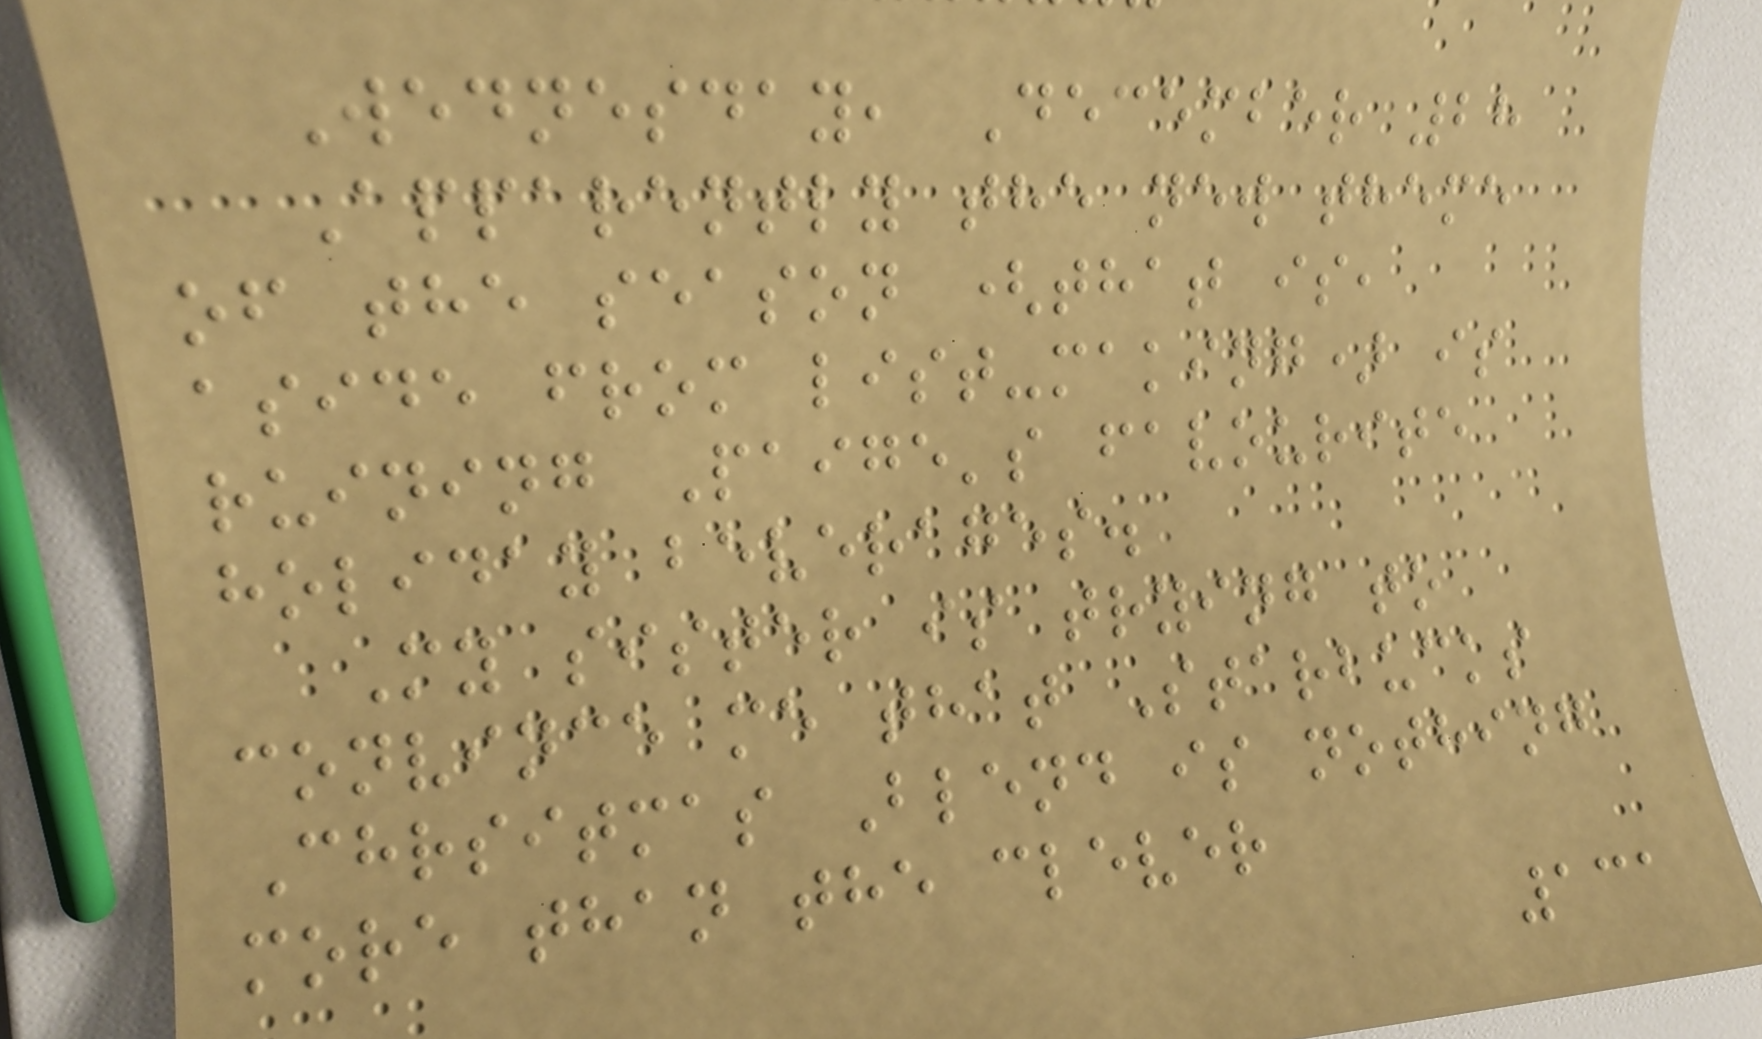Wednesday, December 28
Apparently the new theme
of the season (that is,
aside from list-making) is
ruining Paige's favourite
holiday beverages.
My sister is trying to
convince me that Starbucks
Chrsitmas Blend is nothing
more than the clever
131
